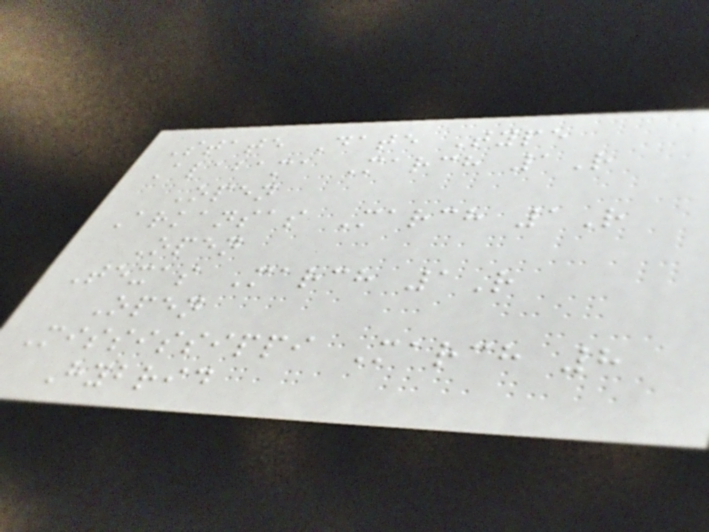State Date Type
Alabama March 1R
Open
Arkansas March 1R
Open
Texas March 1R
Open
Mississippi March 8
Hybrid
